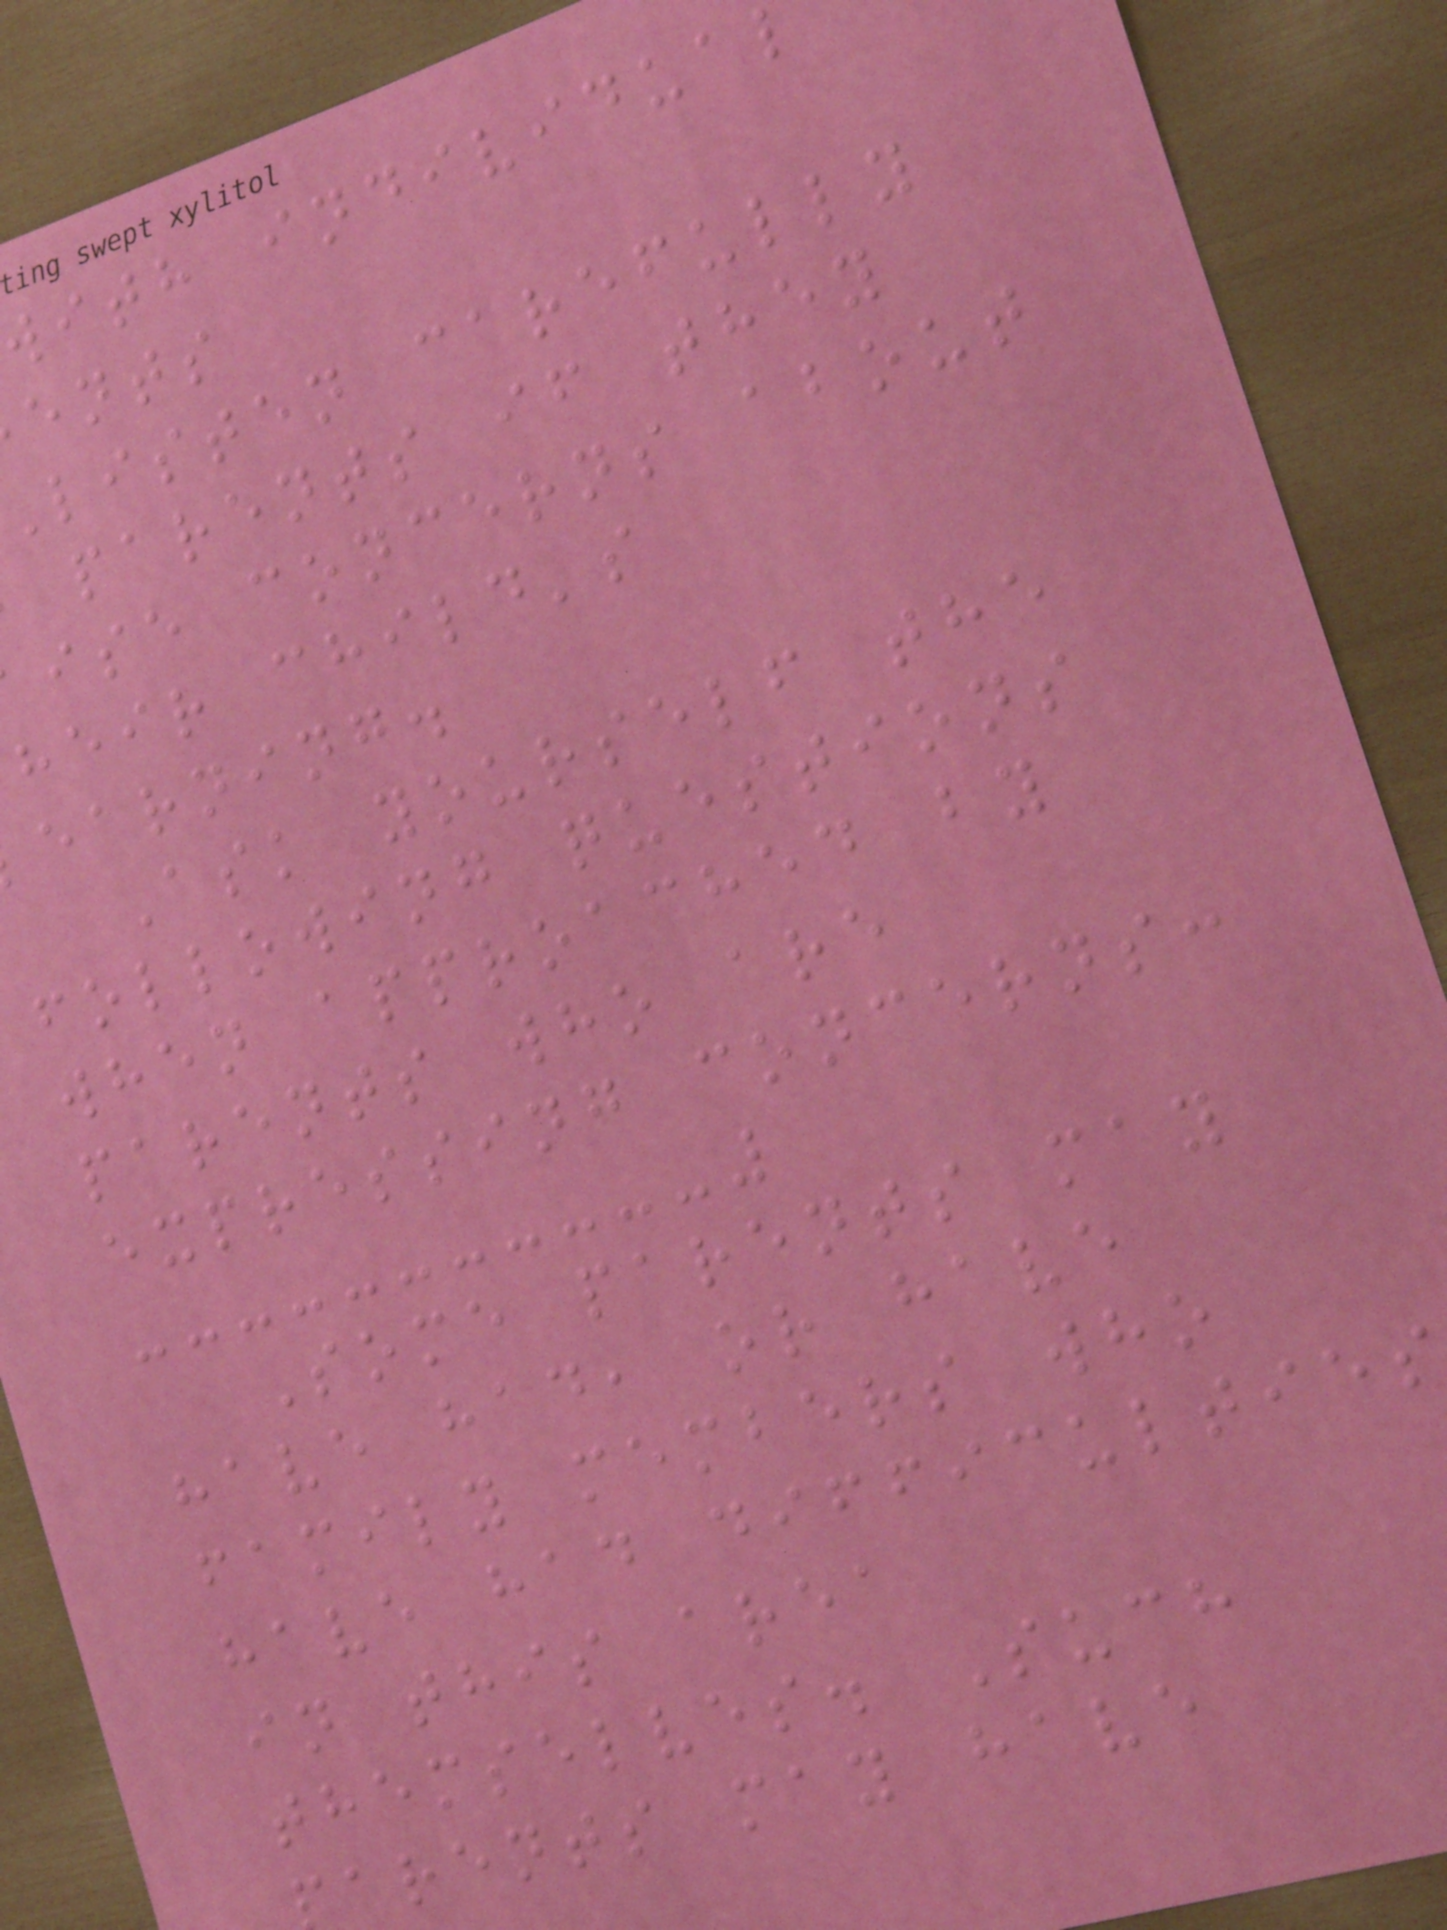with individua
ents
listen carefully
parents if they
ise concerns about
heir child's
earning.
Ask yourself the
following questions
when approached by
parents who are
expressing concerns:
Some parents may
have had, or have
family members who
have had difficulties
in this area
themselves. Such
arents may have
